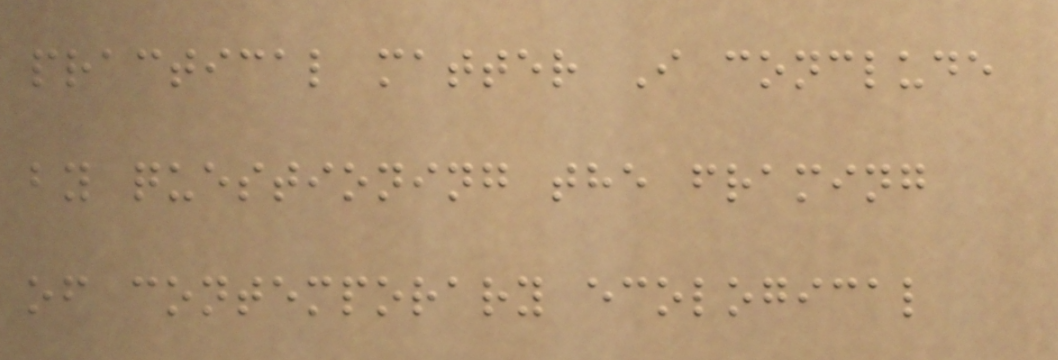practical matter I conclude
by questioning the framing
of contemporary ecological
